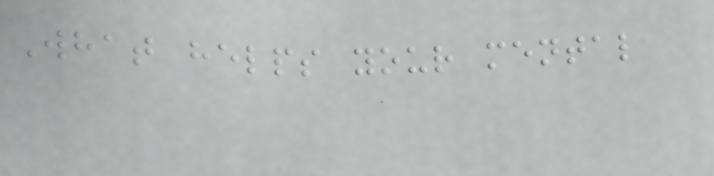What helps your mental
